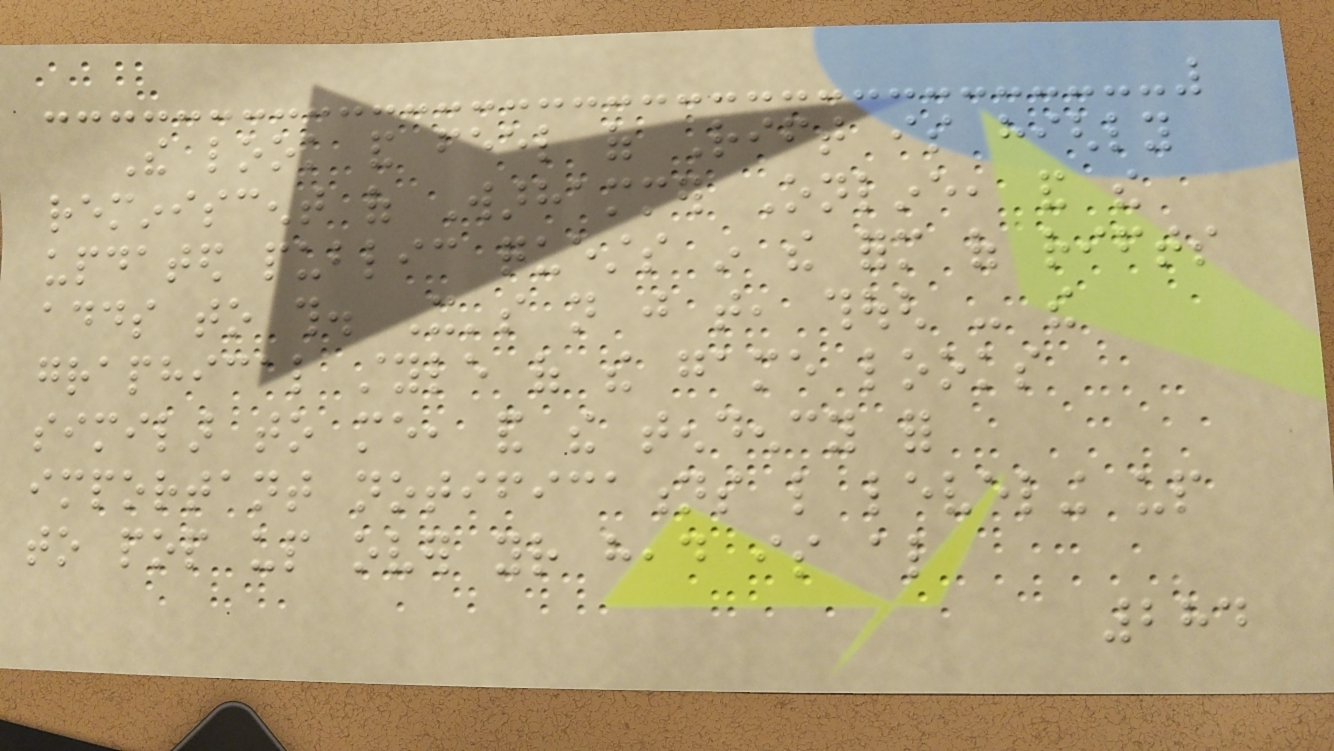The look and feel of Rift is highly
reminiscent of Warhammer Online, and the
updated public quests in the form of rifts
adds to this. It's not just that, though - the
graphical style of the game looks
similar to me, and the tendency for
important notifications like leveling up
to pop up over your head is also
284
